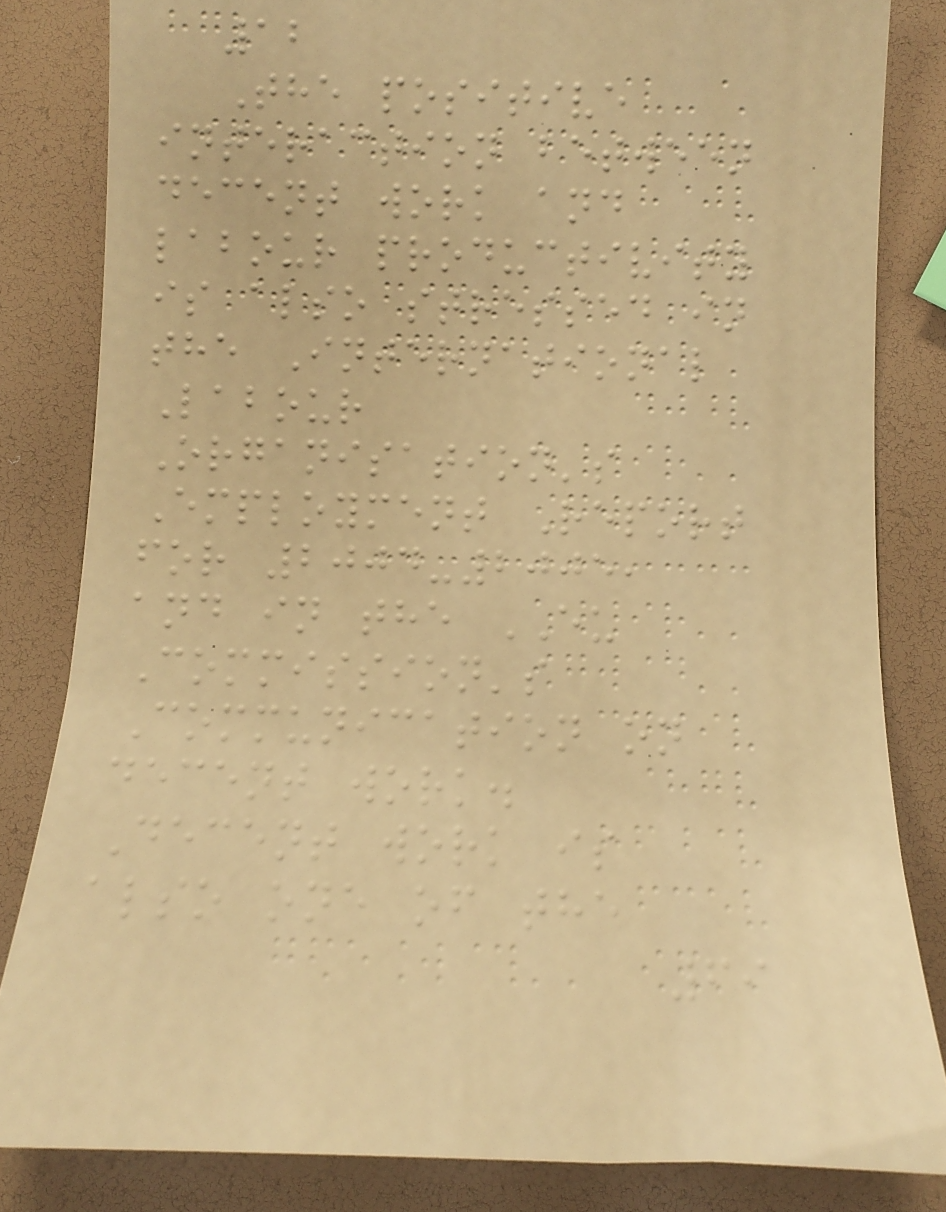12
The positive
interaction between
decent work and
labour productivity
is also stressed in
the International
Labour
Organisation's
Employment Report
for 2004-2005,
and in the EU
Commission's
Communication on
decent work.
Decent work is
also one of the
69
